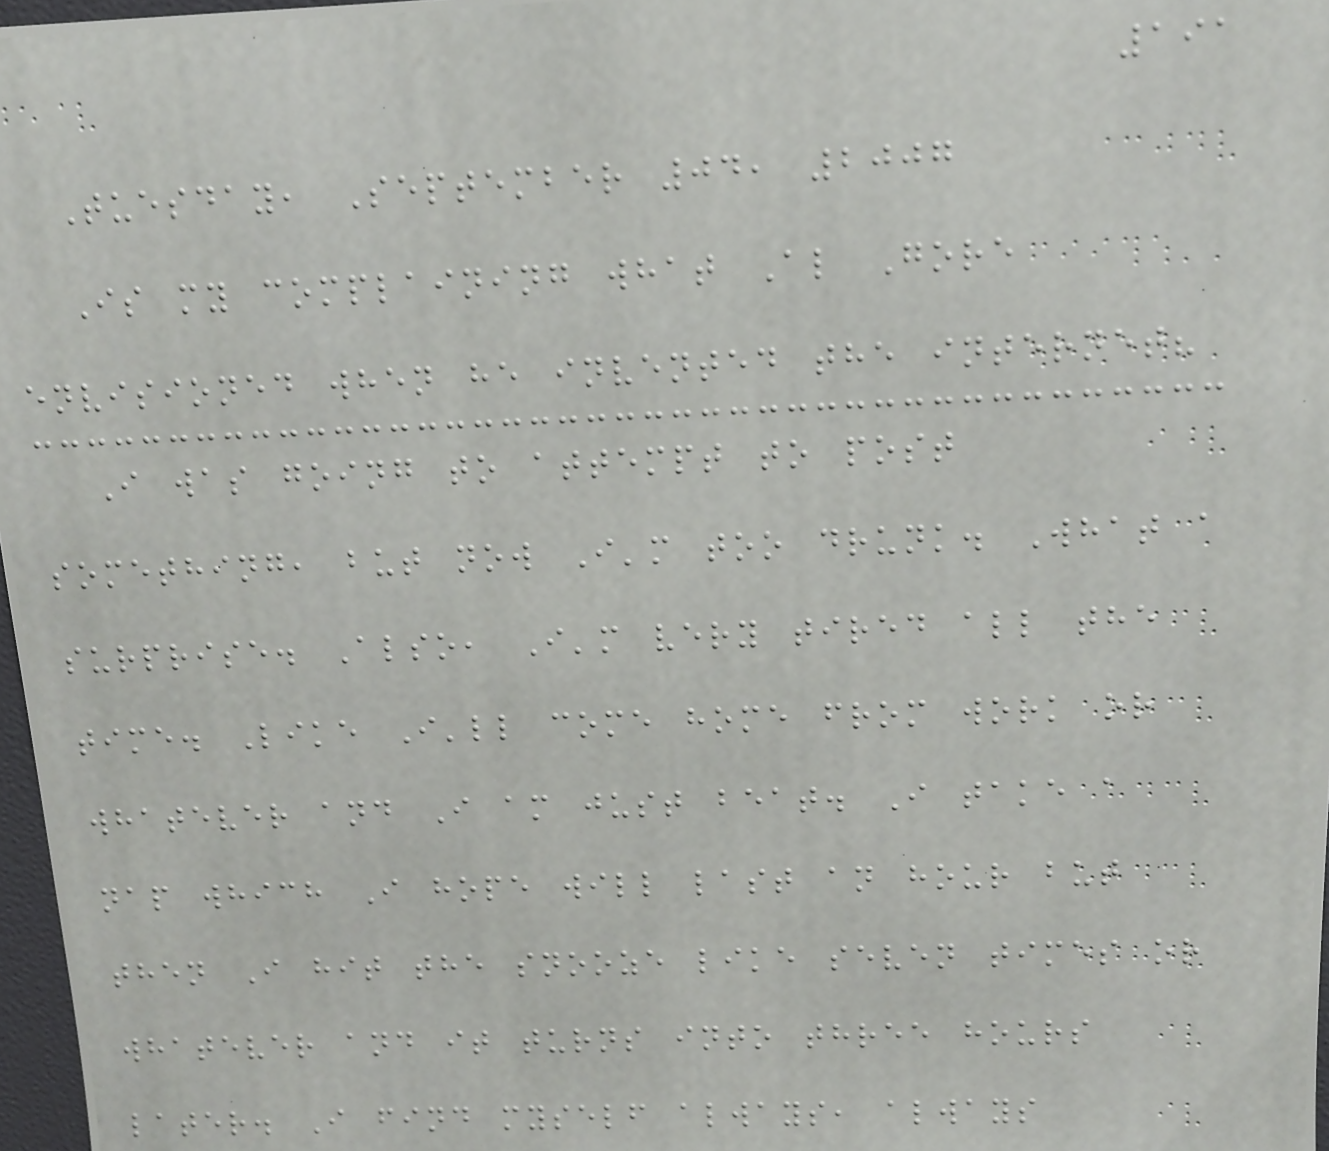191
Tuesday, September 04, 2007
Is my complaining what Al Gore
envisioned when he invented the internet?
I was going to attempt to post
something, but now I'm too drunk. What a
surprise. Also, I'm very tired all the
time. Like I'll come home from work or
whatever and I am just beat. I take a
nap which I hope will last an hour but
then I hit the snooze like seven times or
whatever and it turns into three hours
later. I find myself always, always
